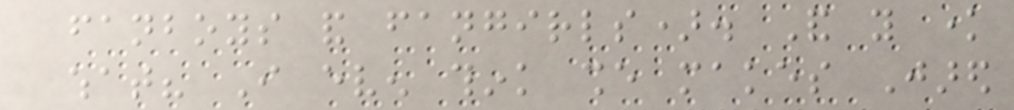fanboys and fangirls). And you know
what? I even think she makes Jared
